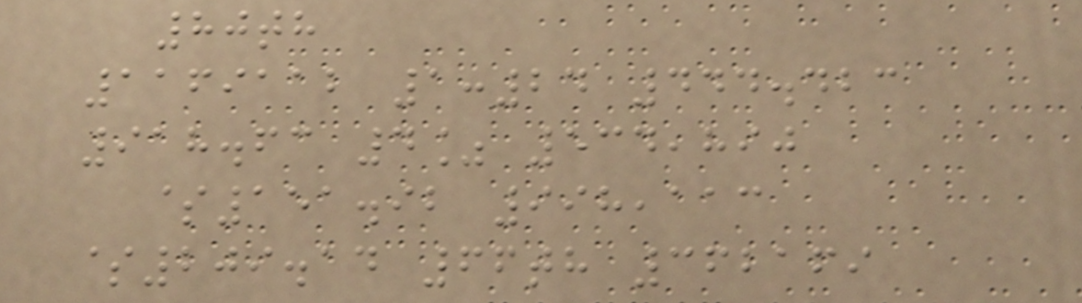80th
1169112 1:24 444.423
918.63 4% 534,890
$151.92 998,113
$209.14 66th 362169
